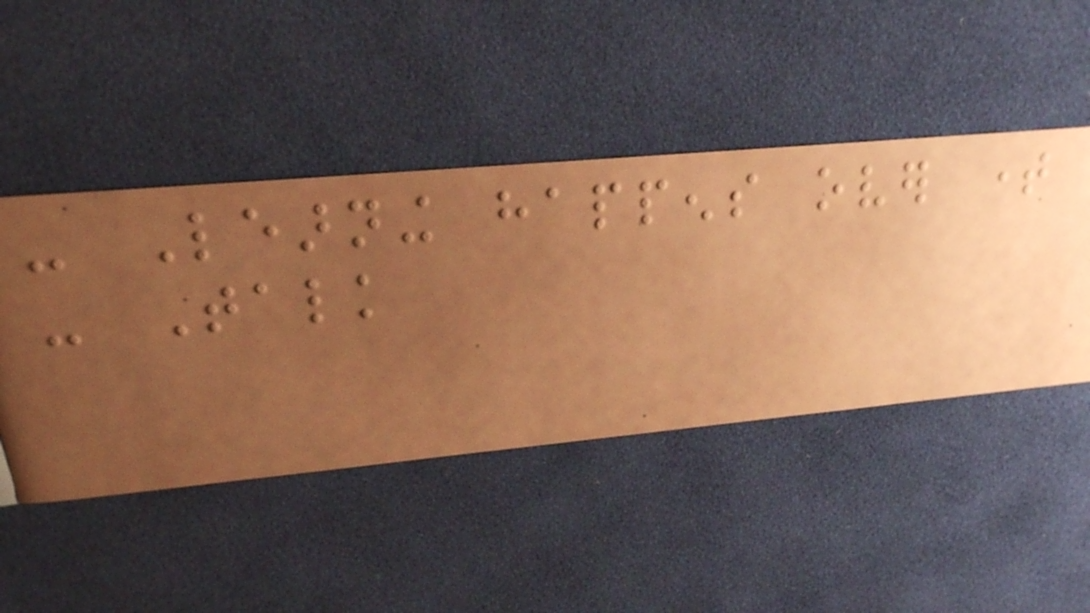- Learning happens over time
- Talk
